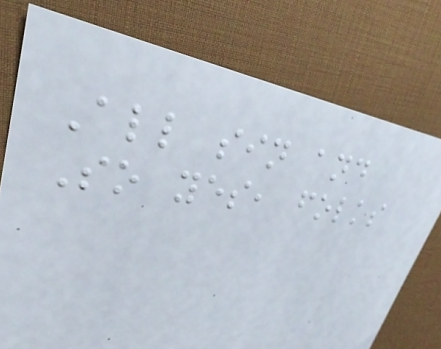All sin and
So yes, folks
